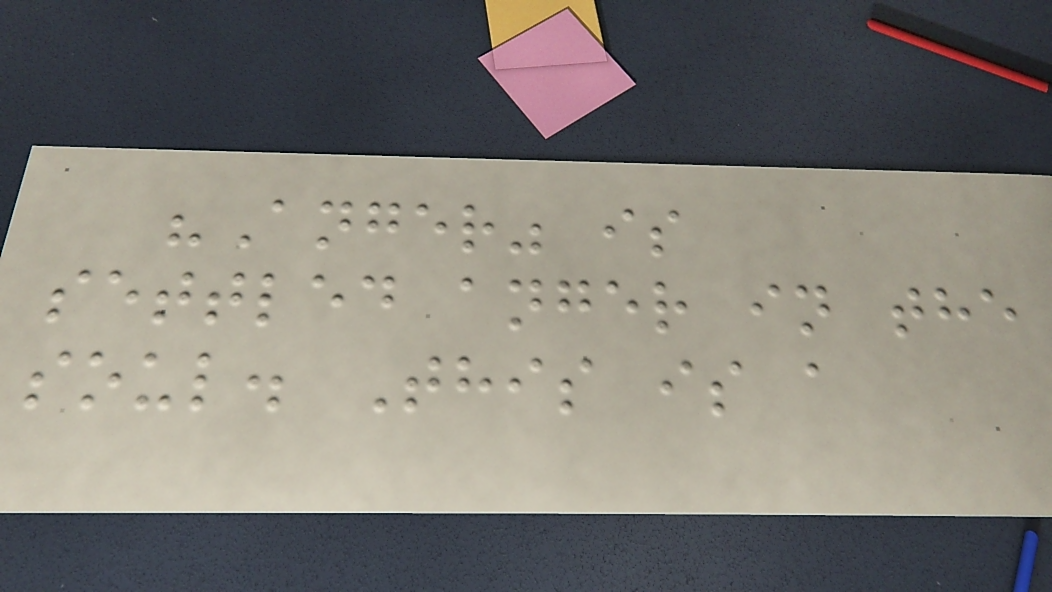"Anger" is
settled anger in the
soul. This is a
